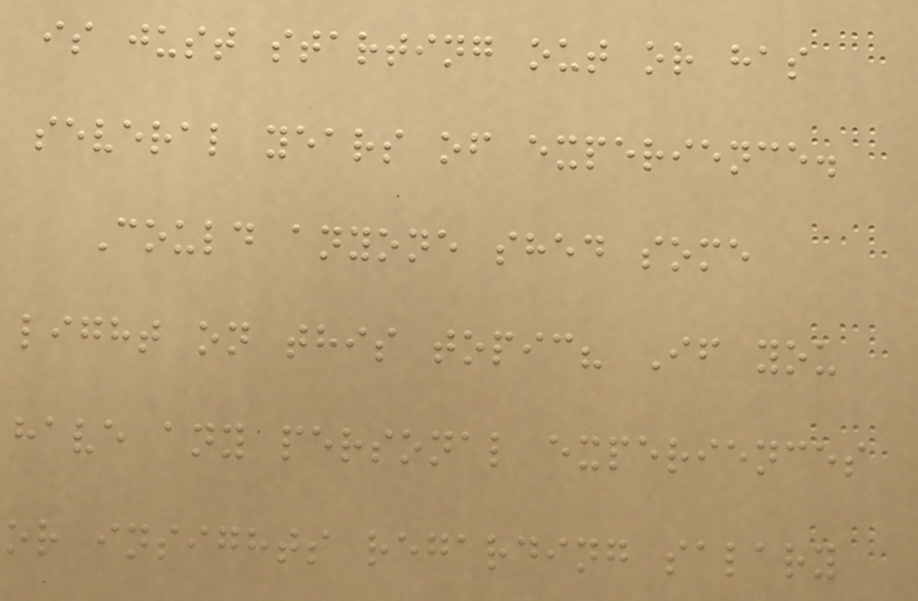is just starting out or has
several years of experience.
Could anyone shed some
light on this topic? If you
have any personal experiences
or insights regarding salary
